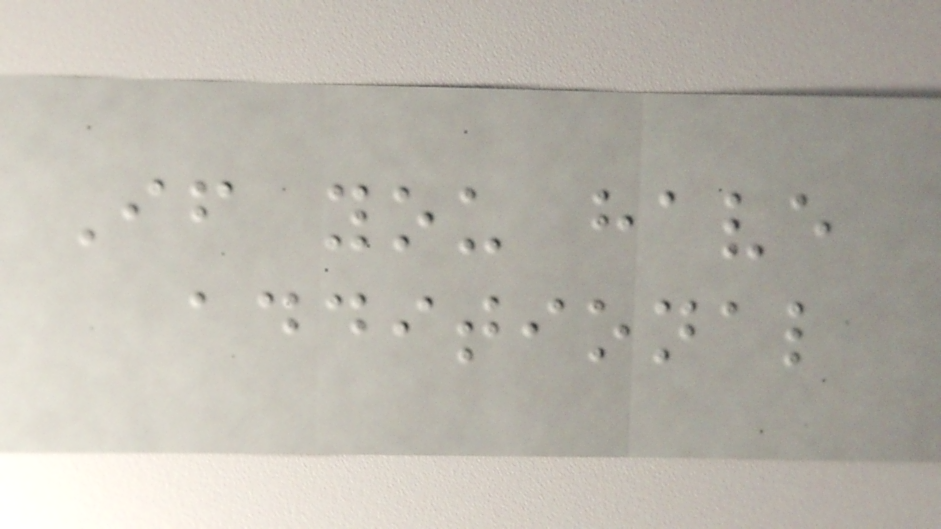If you have
additional
